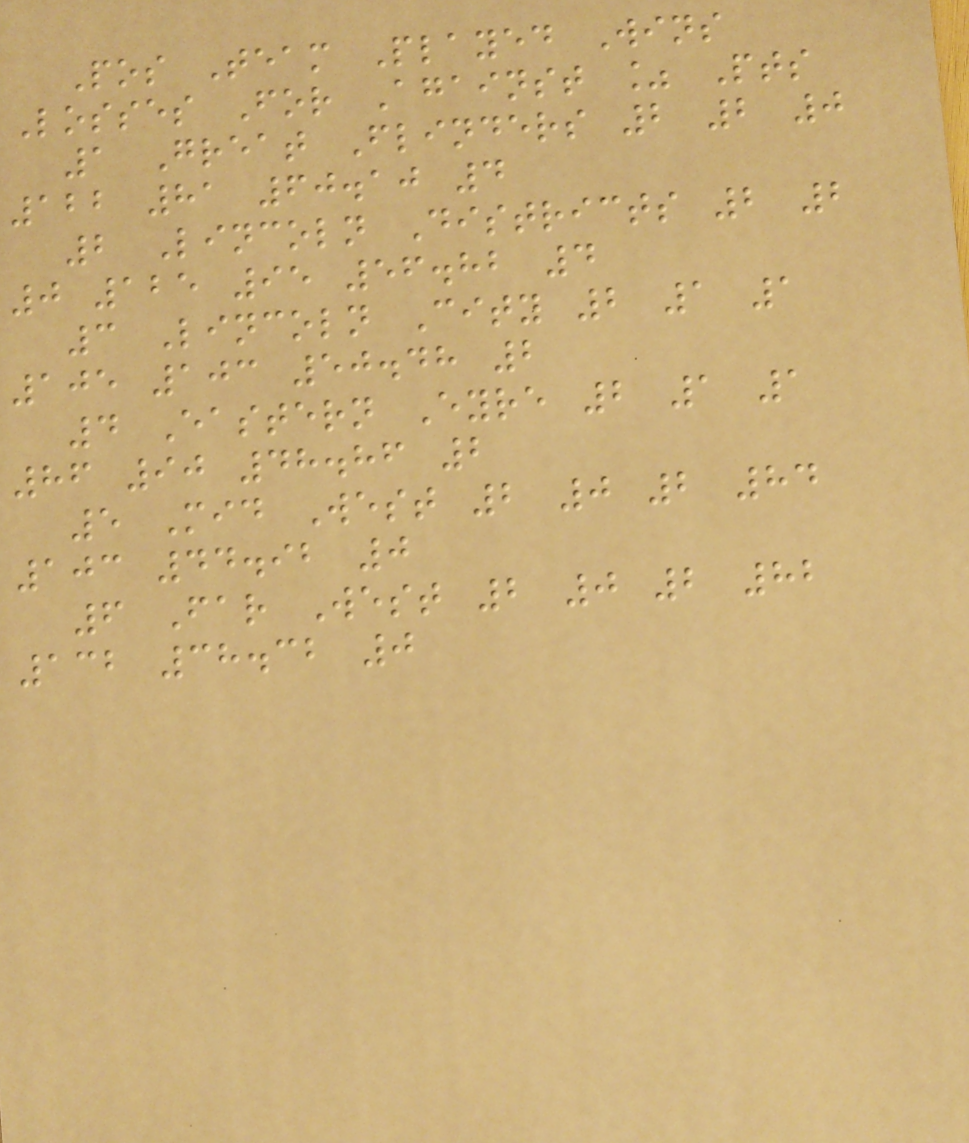Pos Team Played Wins
Losses For Against % Pts
1 Great Flinders 2 2 0
122 81 60.10 4
2 Lincoln Districts 2 2
0 125 95 56.82 4
3 Lincoln City 2 1 1
105 103 50.48 2
4 Eastern Eyre 2 1 1
86 90 48.86 2
5 Mid West 2 0 2 84
103 44.92 0
6 Far West 2 0 2 82
132 38.32 0
